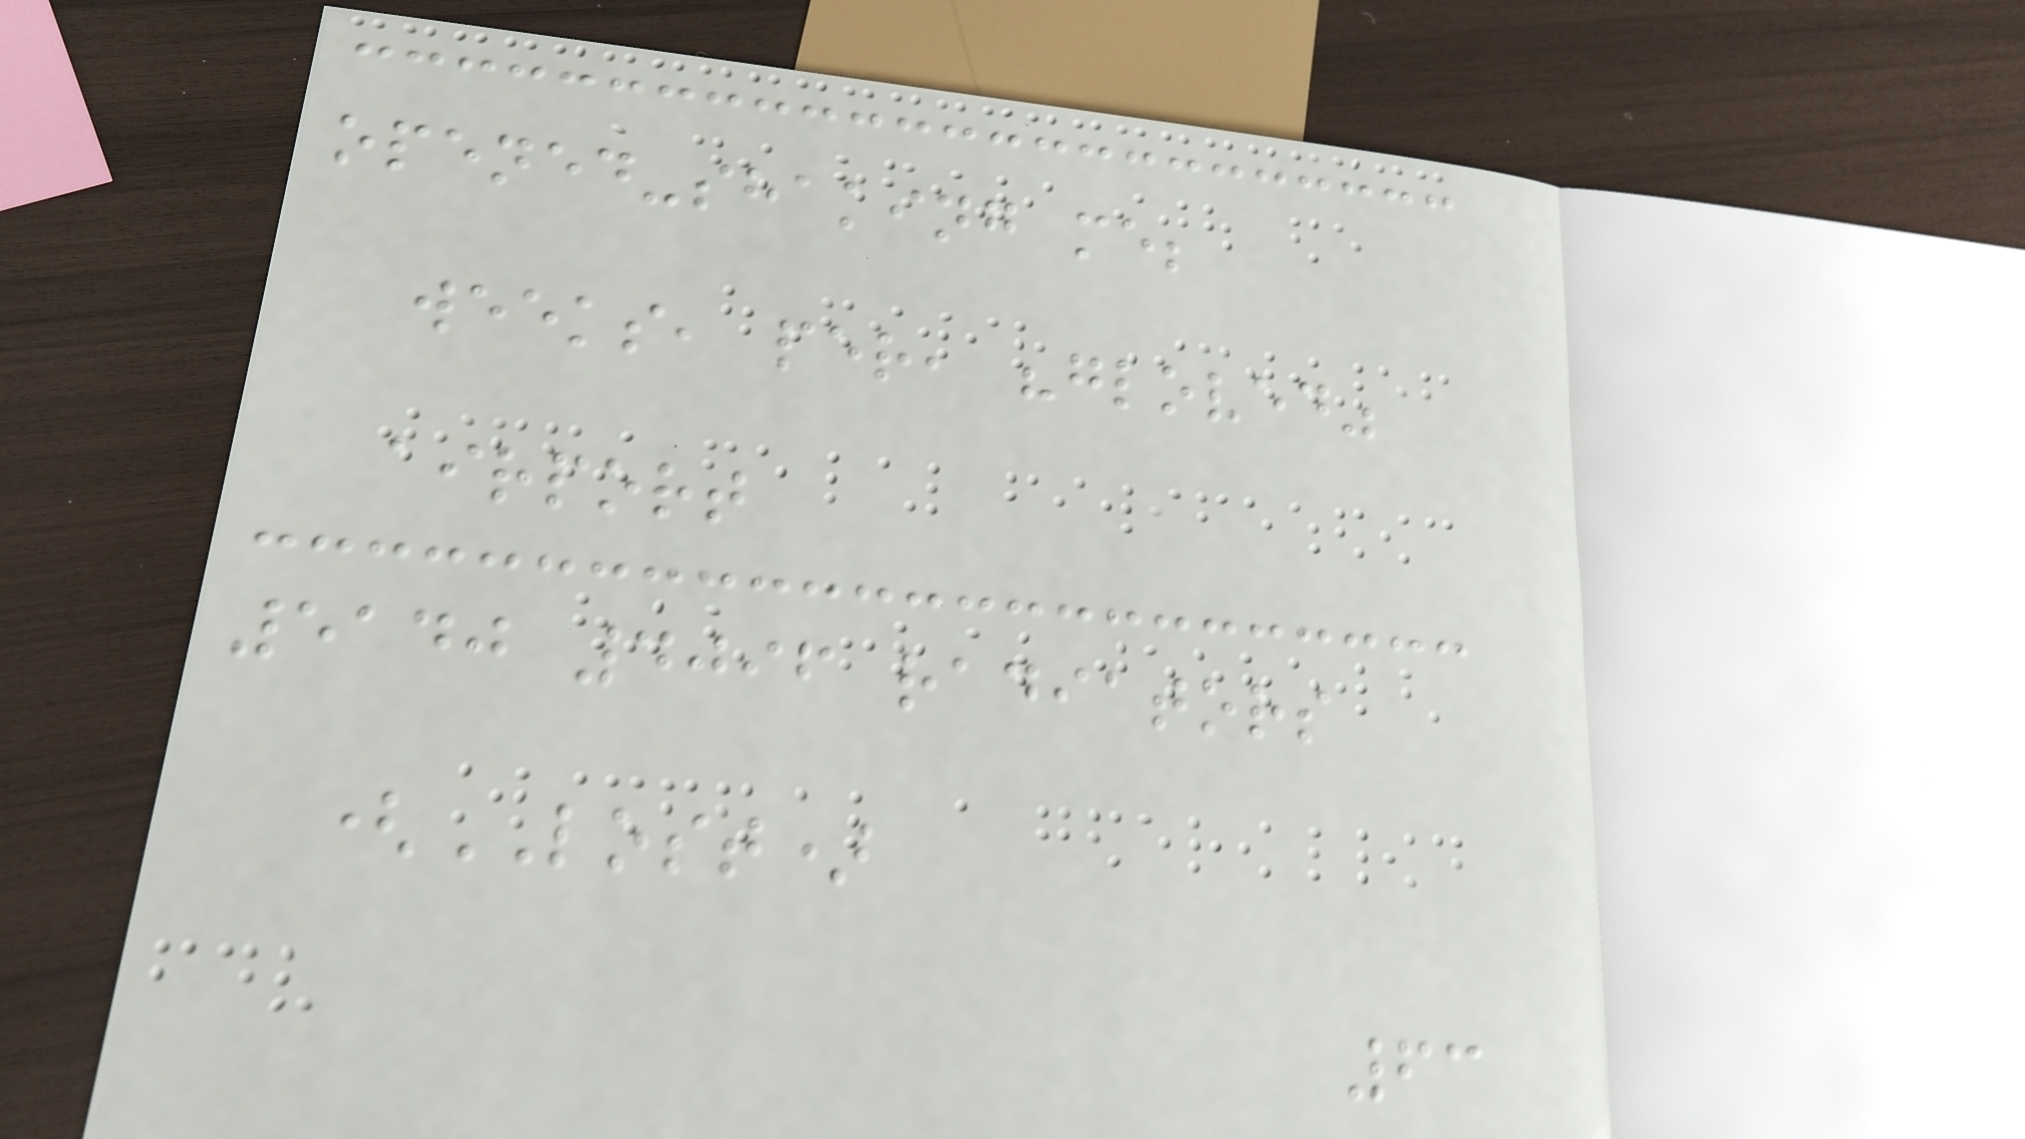opened-shaking me;
weeks, per, "gloved"
airport
5140 4096 radiators
(LOST)
63
